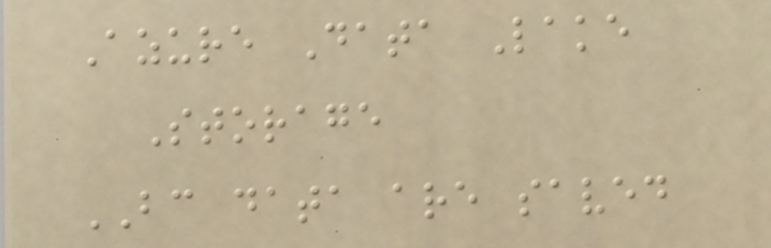Azure Data Lake
Storage
BC data are saved
